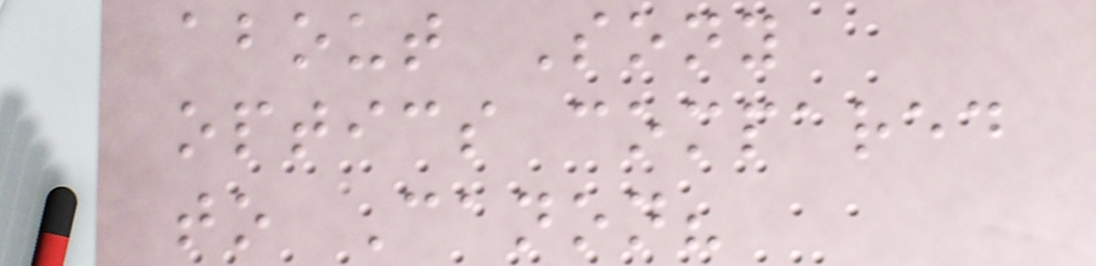about Sony
optics compared
to Canon?
